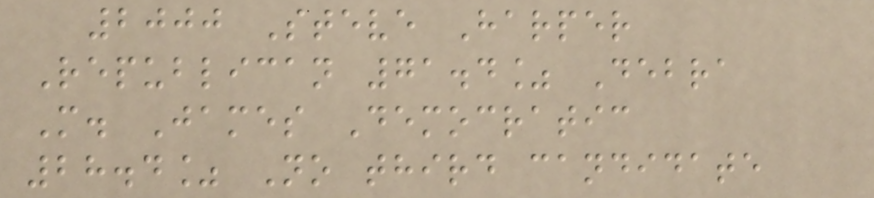2000 Steve Harper
Republican 71.4% Debra
M. James Democratic
28.4% No third candidate
